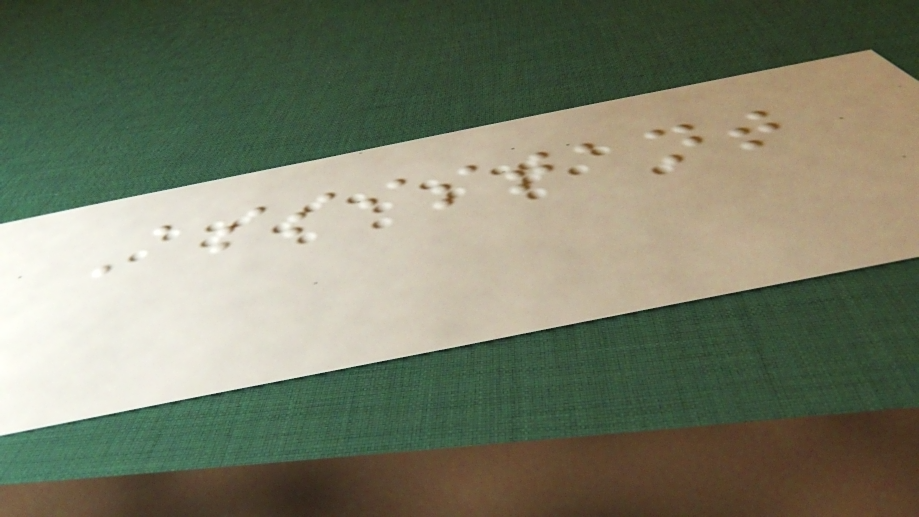Assistant
